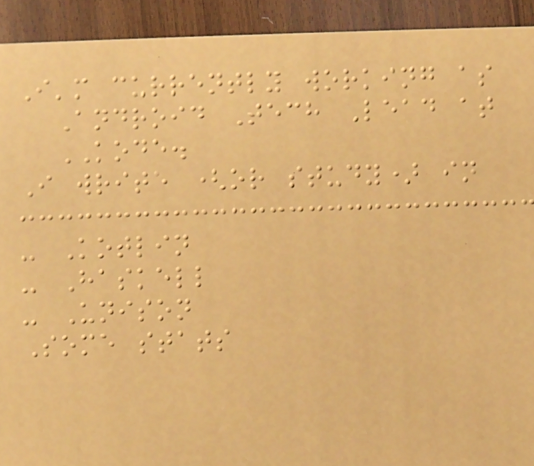I'm currently working as
Android Tech Lead at
KODE.
I write (or study) in
- Kotlin
- Haskell
- Unison
Some stats
